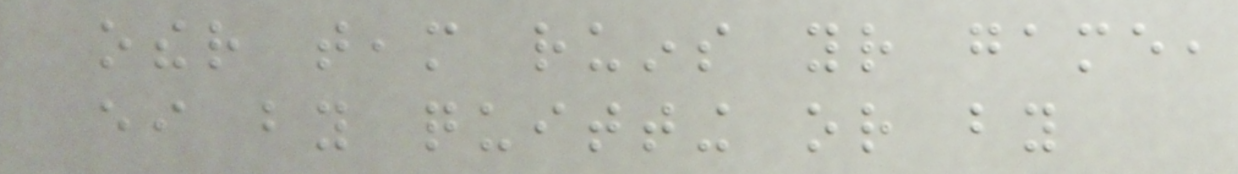other team ruins your game,
either by quitting or by
